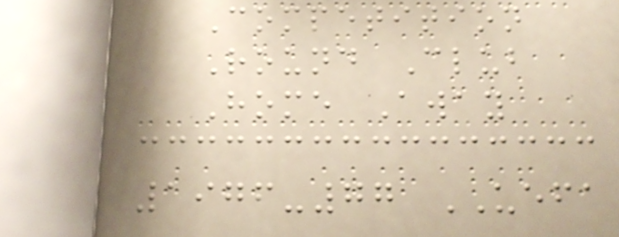Competition
Round Club
Home Away
1976-77 UEFA
